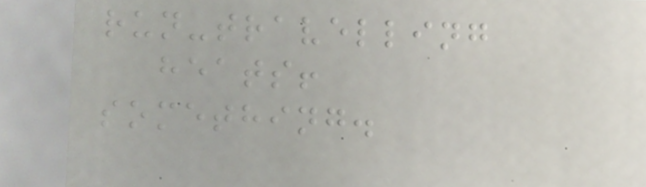run-travelling
heats!
something.
